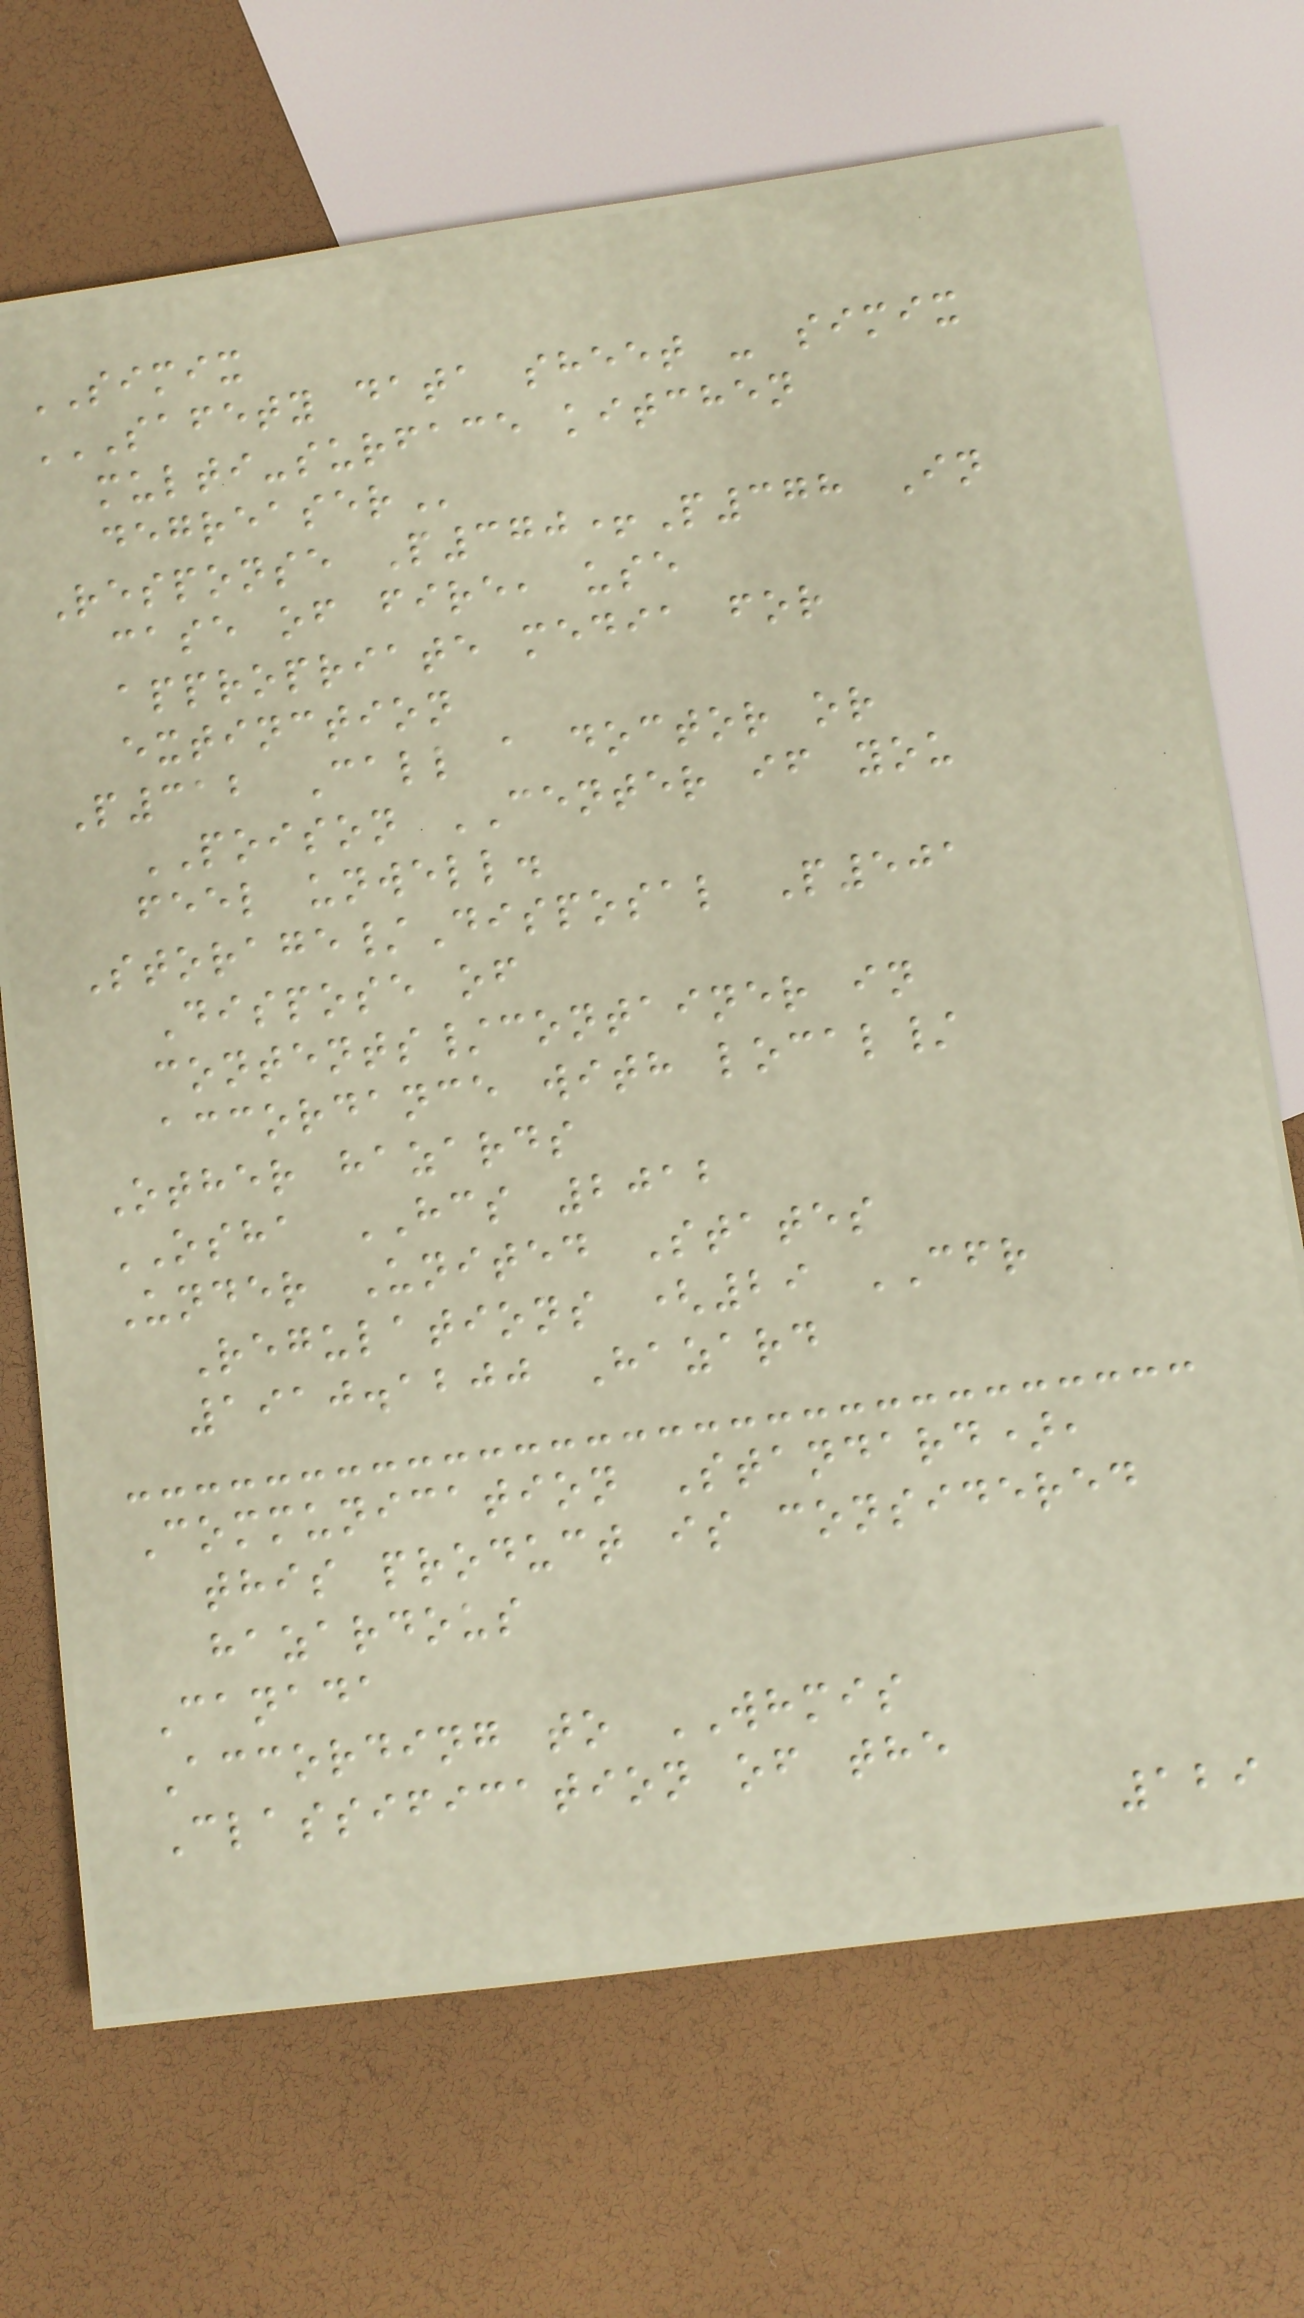SIMIX
SAFETY DATA SHEET - SIMIX
MULTI-SURFACE KITCHEN
DEGREASER
Response P370+P378 In
case of fire, use
appropriate media for
extinction
P312 Call a doctor or
POISON CENTER if you
feel unwell.
Storage/Disposal P501
Dispose of
contents/container in
accordance with local/
Other hazards
OSHA HCS 2012
Under United States
Regulations (29 CFR
1910.1200 Hazard
Communication Standard),
this product is considered
hazardous
Canada
According to WHMIS
Classification of the
129
